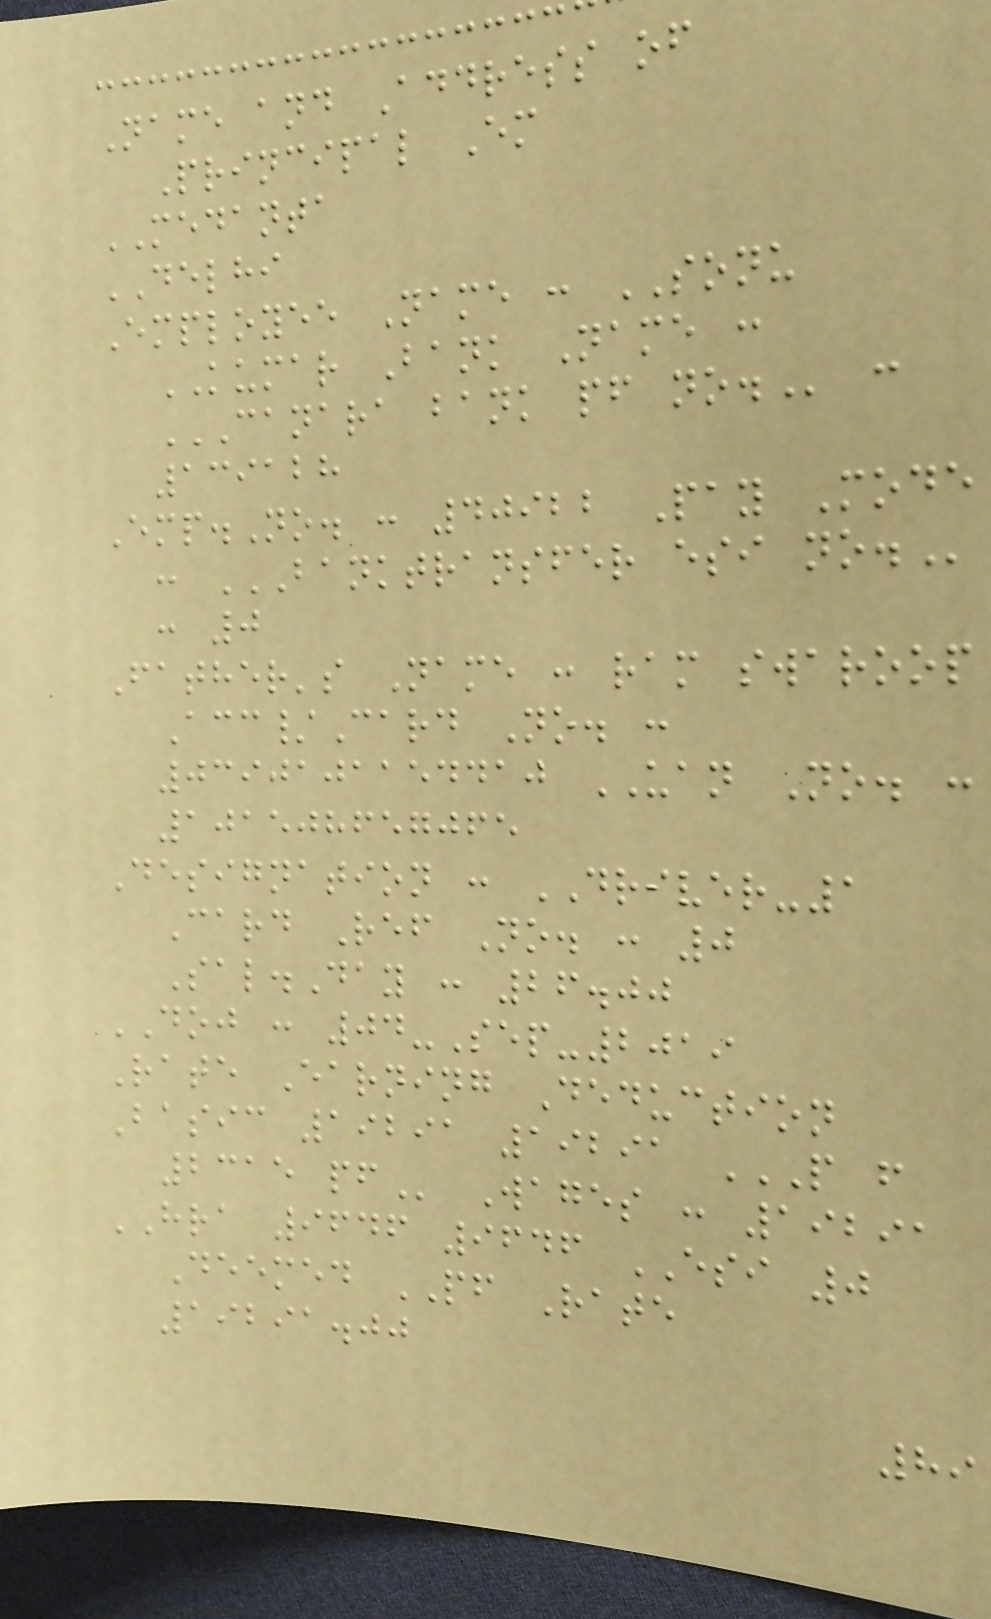Name and Address of
Principal Em
MEDANTA
DELHI
Employee Name : SONU
KUMAR Bank Name :
CANARA BANK PF NO. :
139128
Emp.No. : 40922 Pay Mode
: BANKTRANSFER ESI NO.
: 0
Father's Name : ram swaroop
Acc/Card No. :
0390101154410 UAN No. :
101508657065
Designation : DRIVER-1
Card Ref No. : 0
Sal.Day : 26.00
DOJ : 04-Sep-2019
Rate Earning Deduction
Basic 19291 19291 P F
2315 PF Wages : 19291
HRA 9646 9646 ESI 0
Deemed PF Rate
19291.00
89
